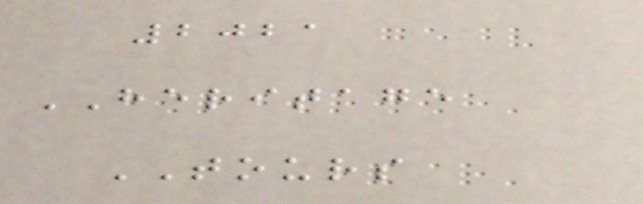2021
HERITAGE
TOURS
